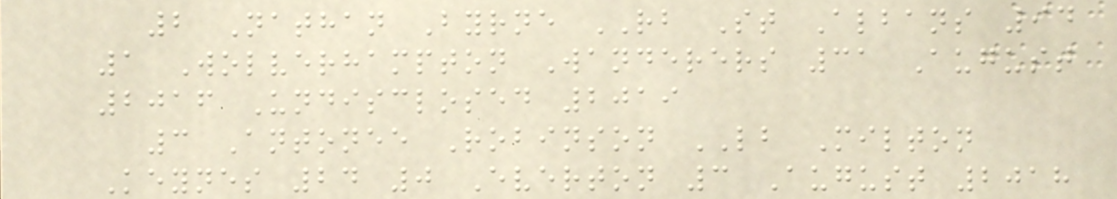2 Nathan Byrne RB St Albans 94
1 Wolverhampton Wanderers 31 August
2016 Undisclosed 2019
3 Antonee Robinson LB Milton
Keynes 24 0 Everton 3 August 2018
